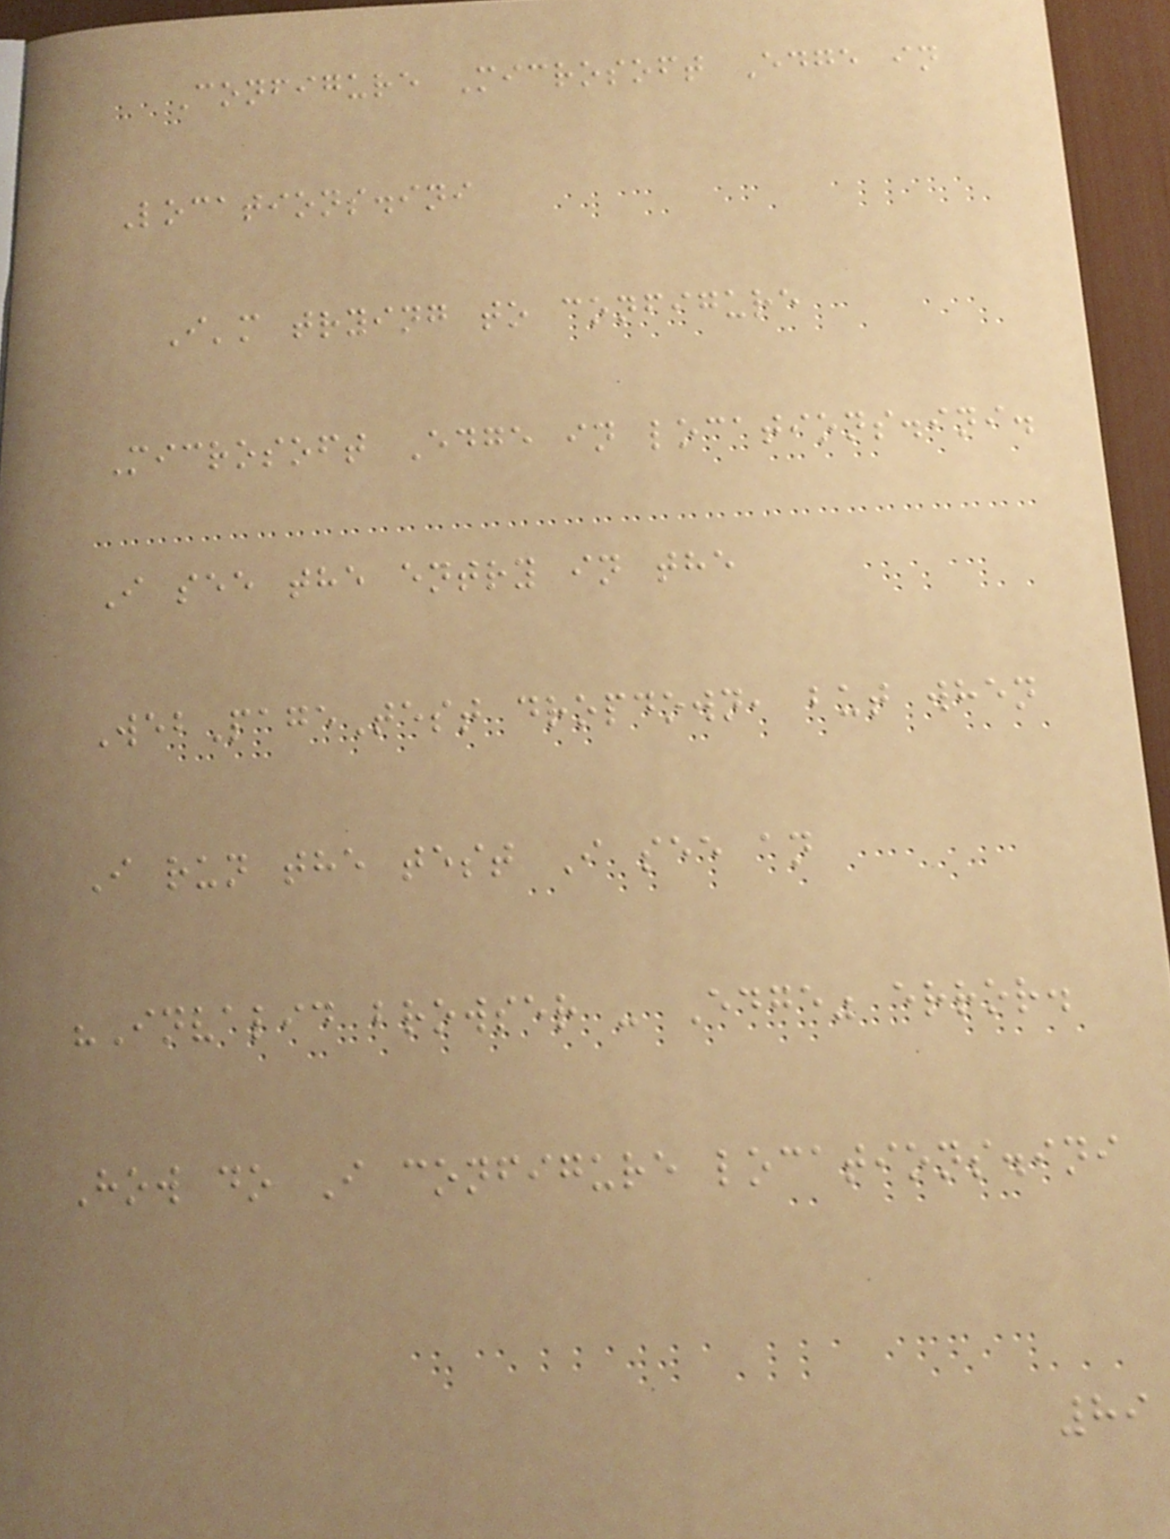Configure Microsoft Edge in
Locations.ini
I'm trying to configure
Microsoft Edge in locations.ini.
I see the entry in the
WebPageTest dropdown, but when
I run the test I see an
"Invalid browser - Edge" error.
How do I configure locations.ini
89
